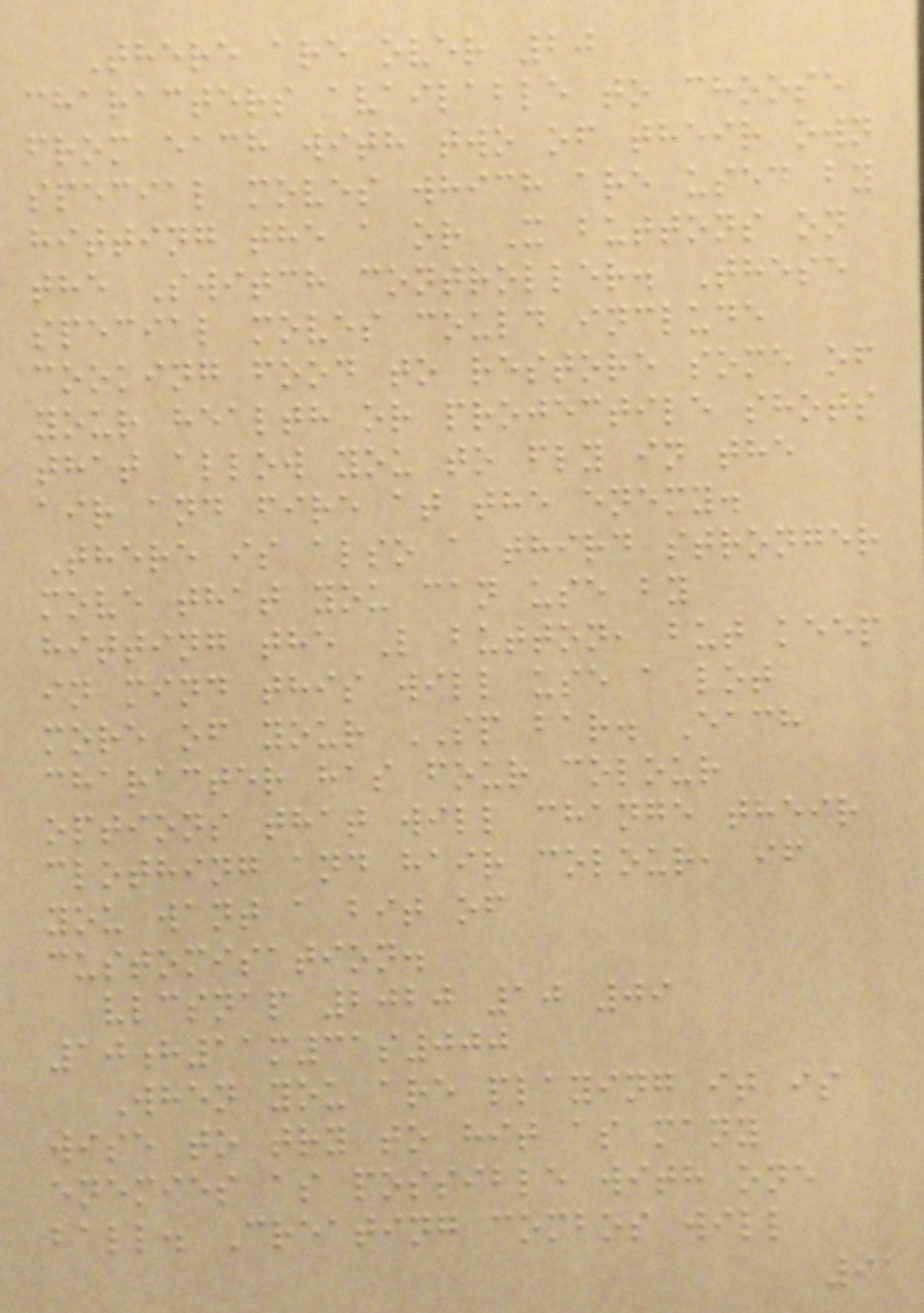There are over 20
characters available to choose
from each with two of their own
special moves which are used by
hitting the a or X buttons on
the Switch controller. These
special moves could include
cooking food to restore some of
your health or projectile shots
that allow you to fly in the
air and fire at the enemy.
There is also a third stronger
move that you can use by
hitting the L button, but keep
in mind this will use a lot
more of your SP bar. Each
character has four colour
options that will change their
clothing and hair colour, if
you want a bit of
customisation.
vlcsnap 2020 10 09
10h11m31s000
When you are playing it is
wise to try to hit as many
enemies as possible with one
ball. Creating combos will
91
